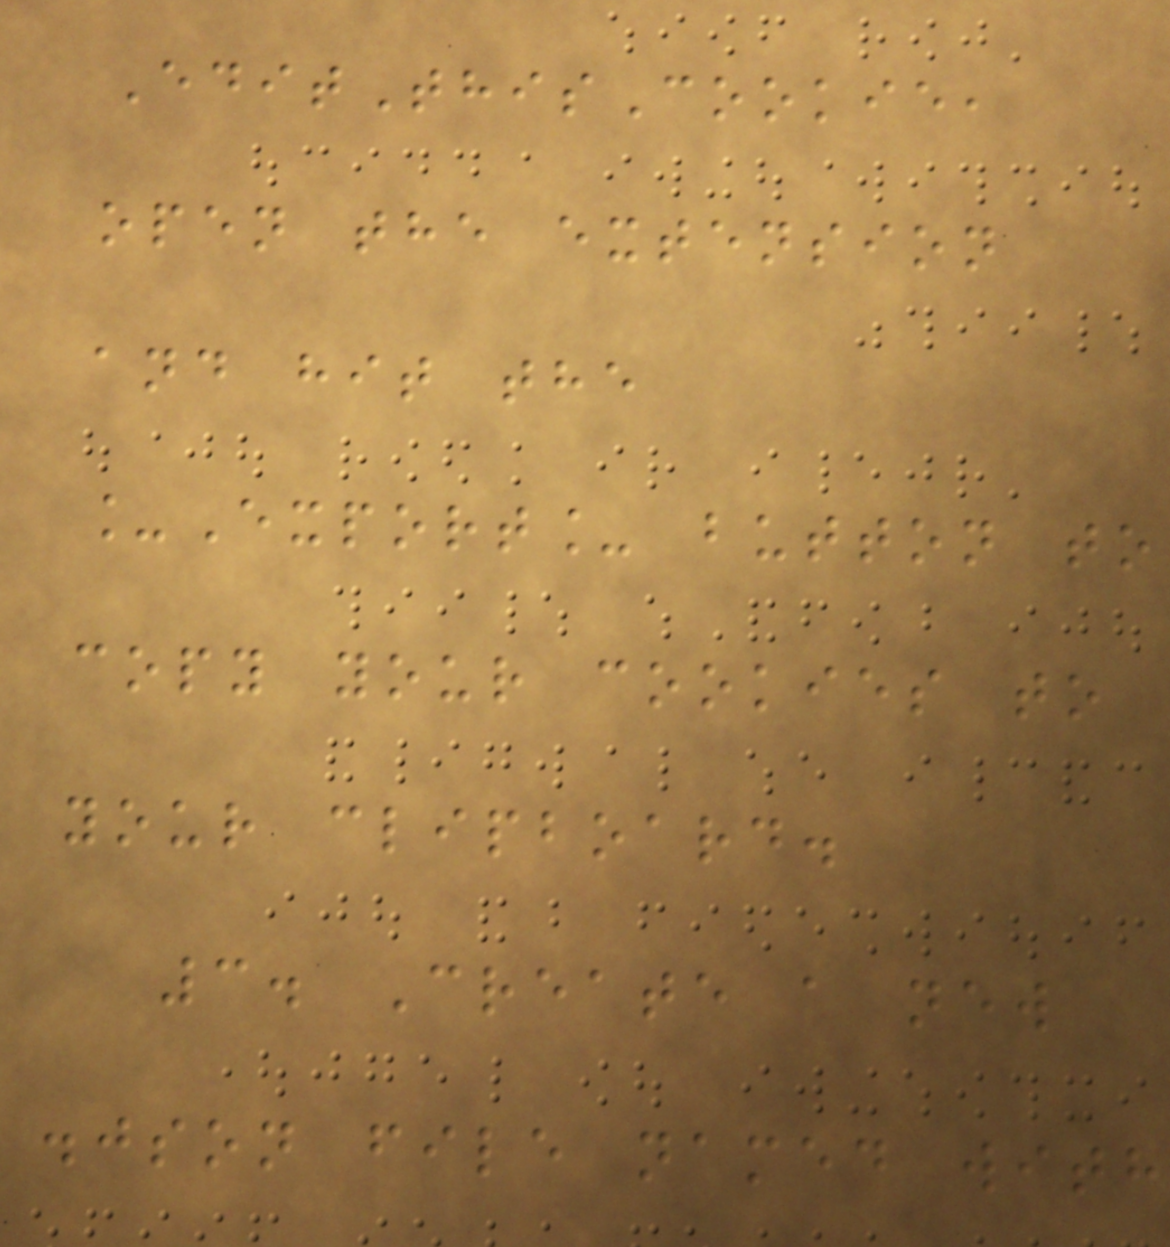EditThisCookie,
open the extension
and hit the
_Export_ button to
copy your cookies to
your clipboard.
3. Create a new
.json file named with
